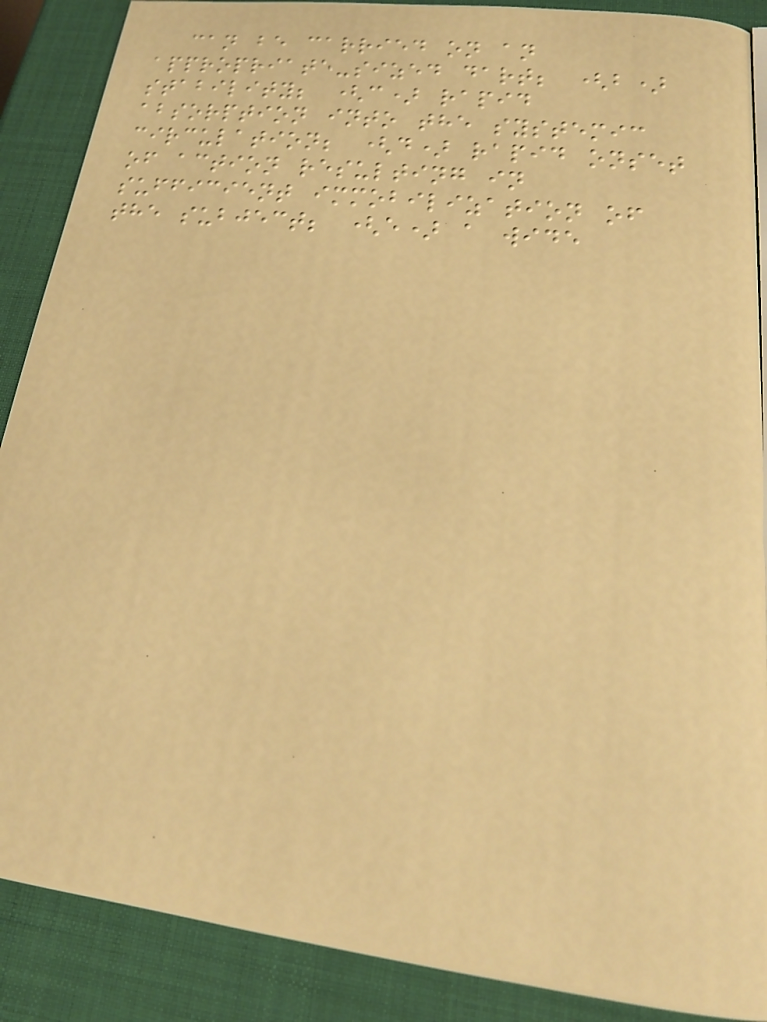can be carried on an
appropriate-sized dart; (b)
stability; (c) rapid
absorption into the systemic
circulation; (d) rapid onset
of action resulting in
sufficient immobilization of
the subject; (e) a wide
